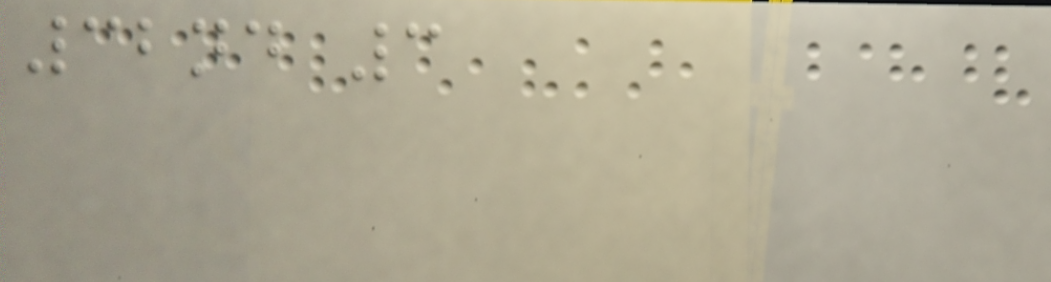32nd 3
